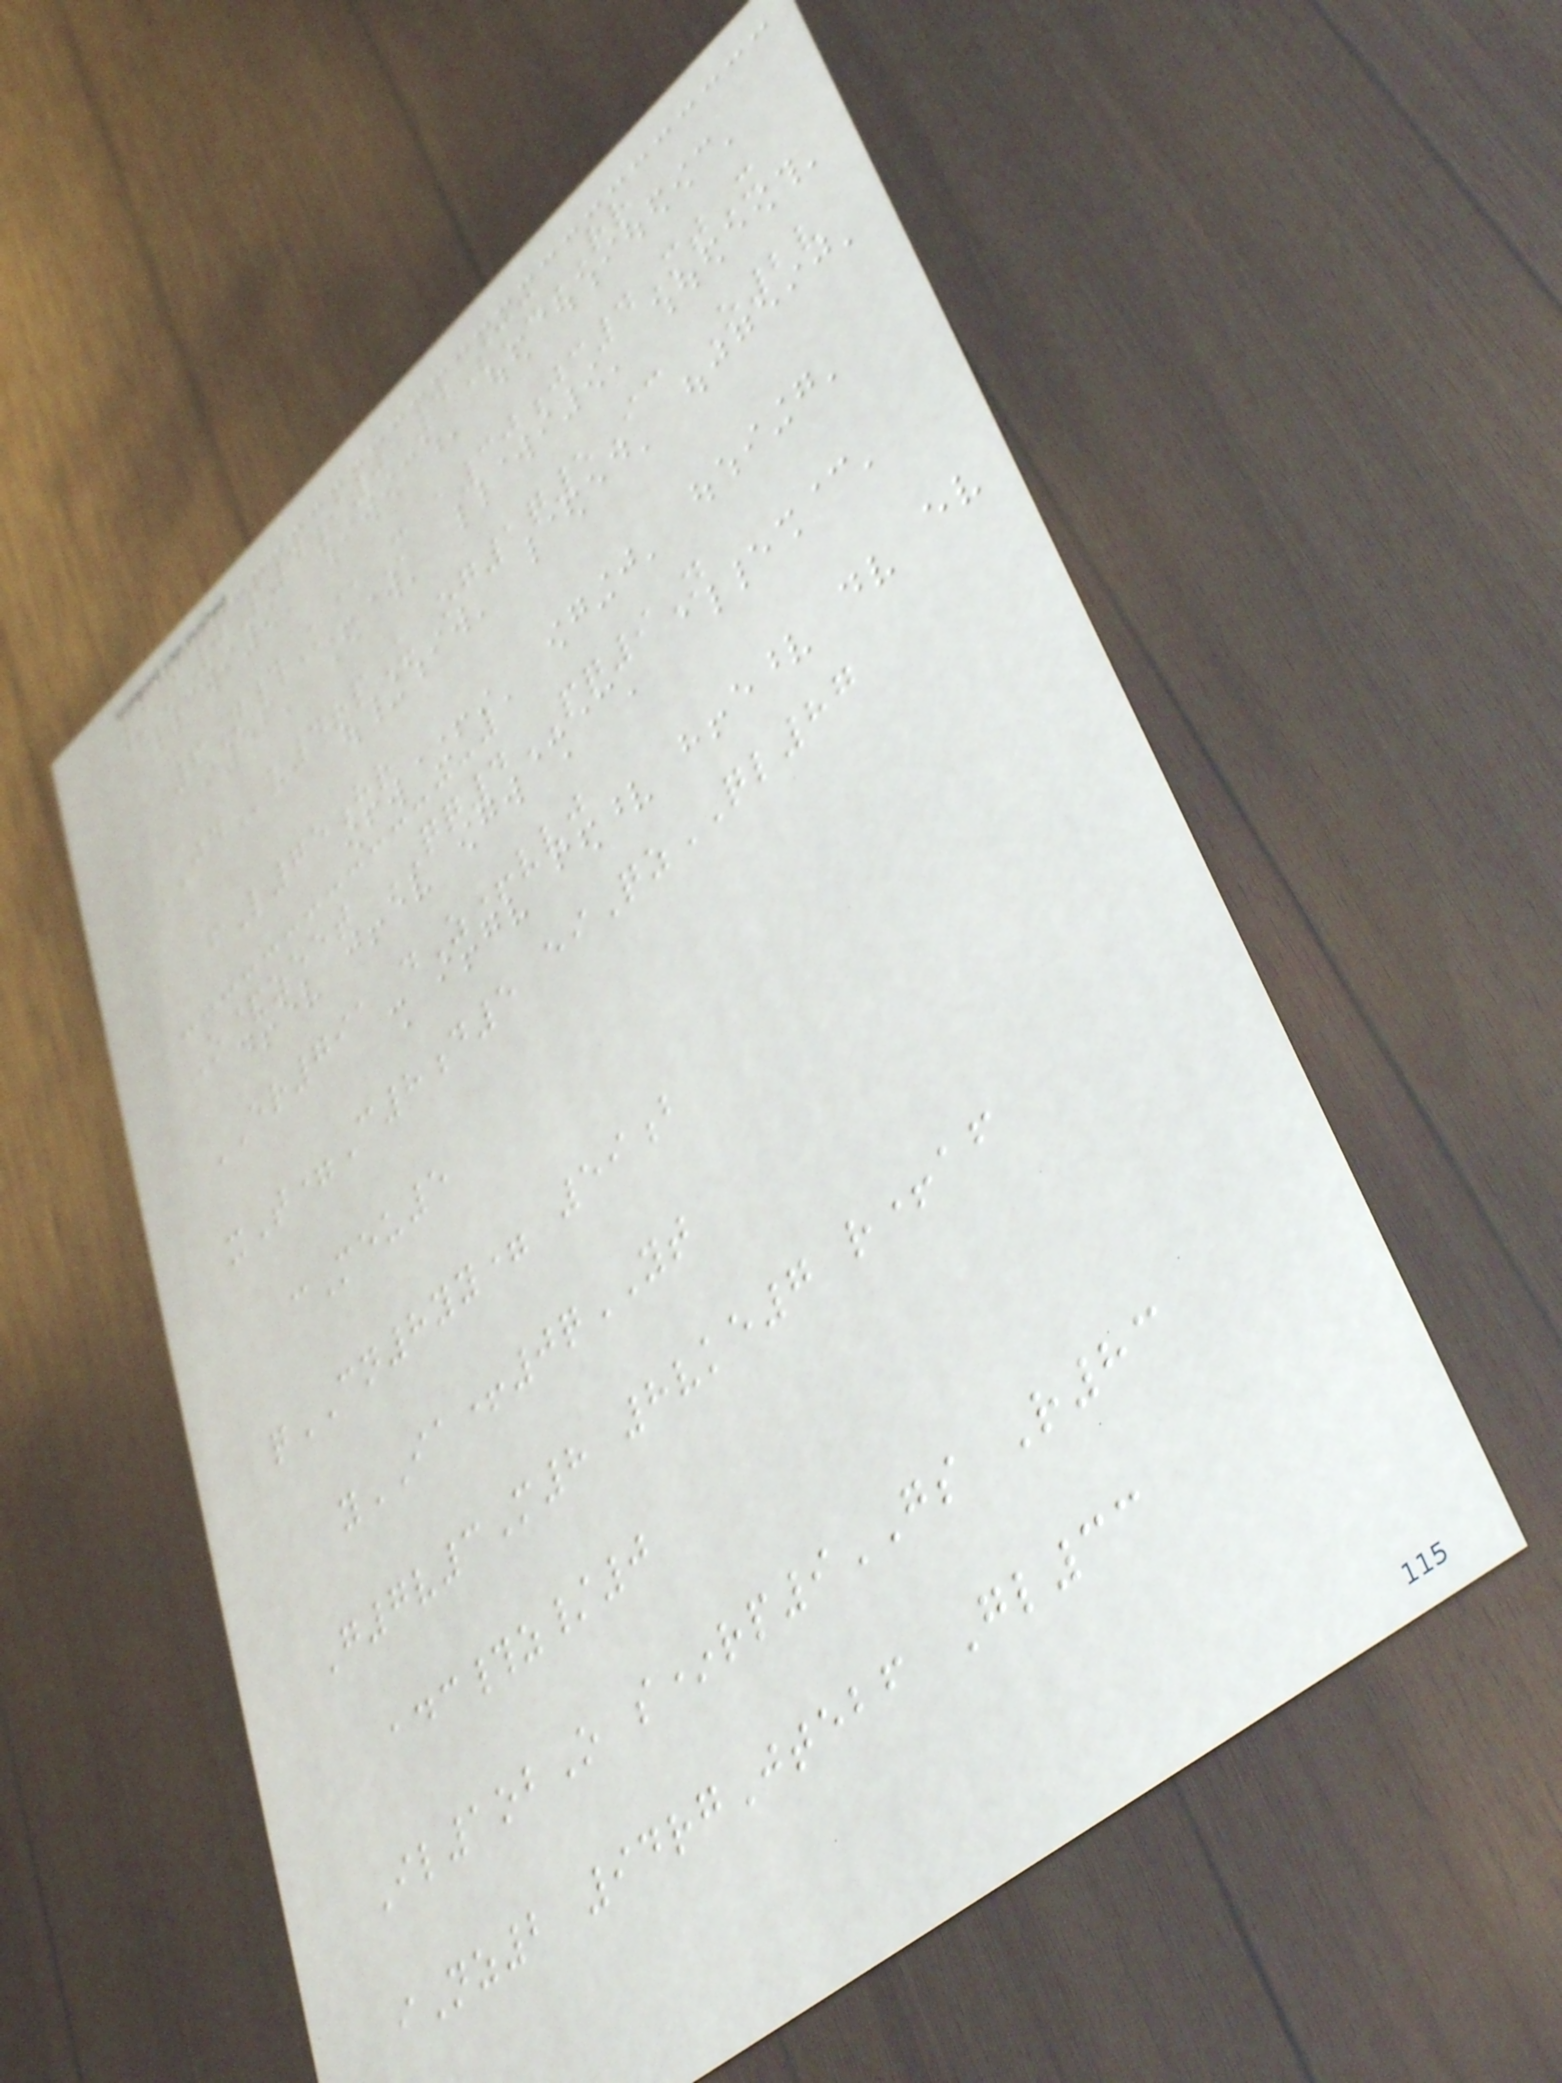/A0P4i0 4SmxRR
6N#K@M a30jc4MtX
JDv4rpU og1q5Ic O2v
fL75hr
O&zeet QQ4PQ9N
ER791 dZ+vvj
xT=C8d5 eiQzQL87
cMeu5
qCN8yy= 59b
yIA+0qYT
G7v3M8 8vke7 r+af
adc#z/0
Il1obO s*rp9GS R83
iNz2 94rgJtebf Gl33
